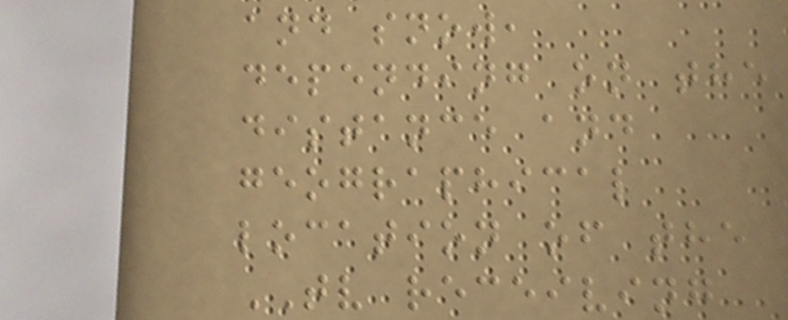and snow,
depending on the
distance and
geographical
location of the
TV receiving
